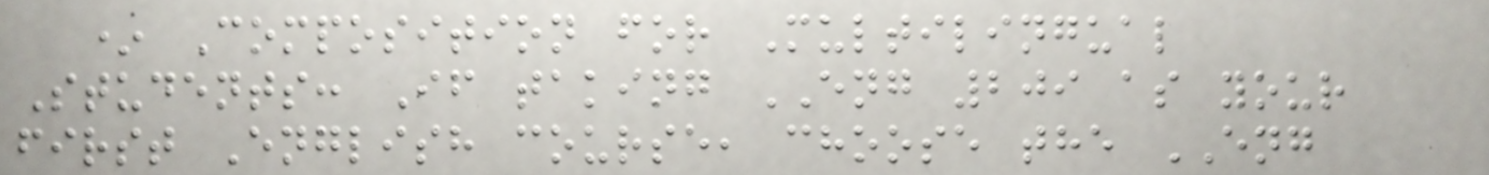* Composition for Multilingual
Students: If taking ENG 209 as your
first English course, choose the ENG
